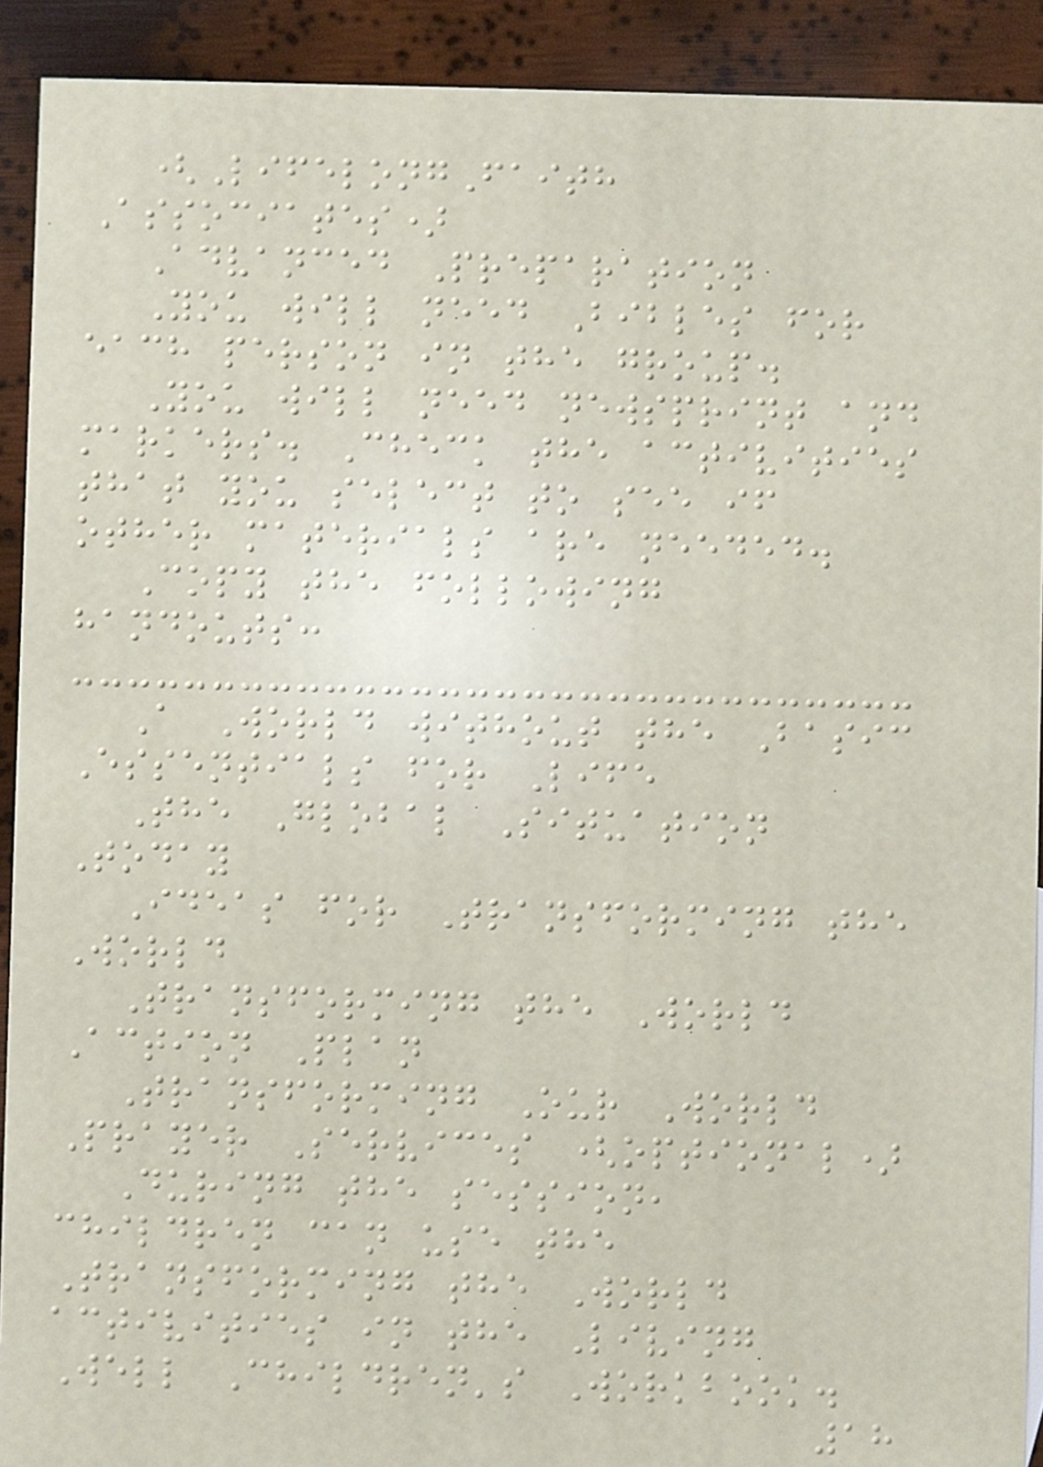(LifelongFaith
Associates)
Advanced Preparation
You will need Bibles for
each person in the group.
You will need newsprint and
markers. Check the activities
that you select to see if
other materials are needed.
Copy the following
handouts:
A World without the Basic
Essentials for Life
The Global Situation
Today
Ideas for Transforming the
World
Transforming the World
Action Plan
Transforming Our World
Prayer Services (optional)
During the session,
children can use the
Transforming the World
activities in the Living
Well Children's Workbook.
18
